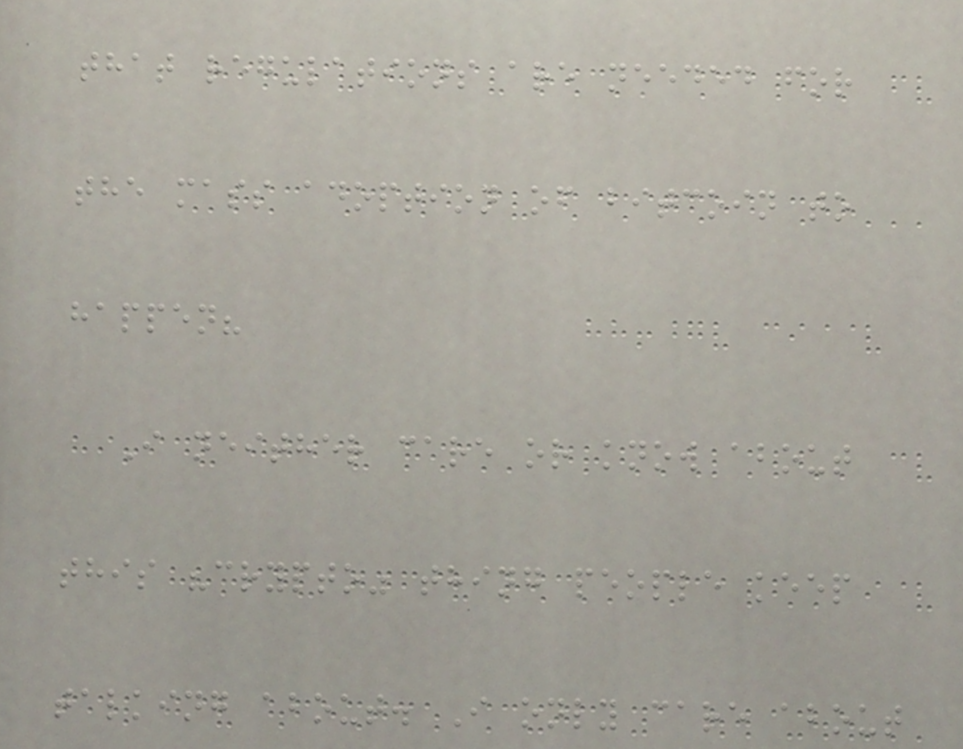that regulations are needed for
the mass adoption of bitcoin to
happen?
I neither care or know about
this "crypto" thing people keep
talking about. I only care about
